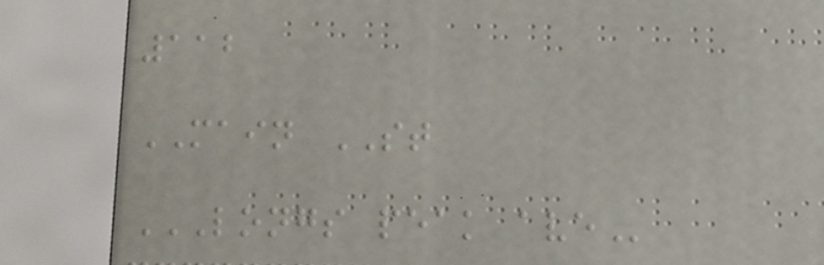112
MAIN ST
LONGS PEAK AVE
